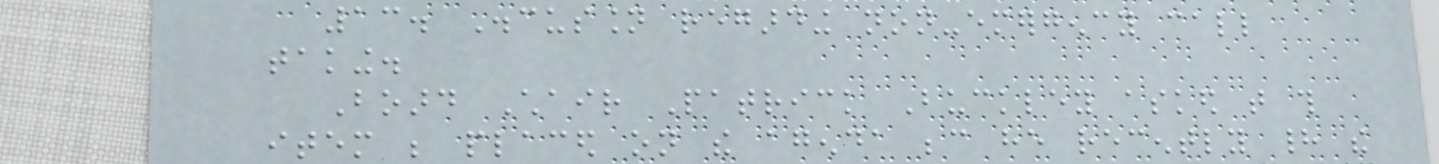13. Discussion regarding non-emergency call
taking.
Board Chair Patrick Buckley asked that this
item be placed on the agenda because he recently had the
